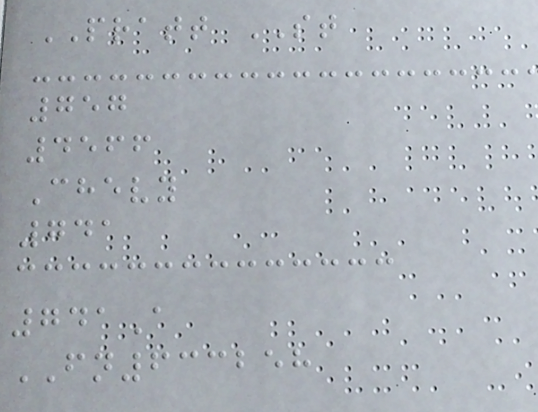PRATT ST
757
4566
Chevy
741
741A
FN633258
